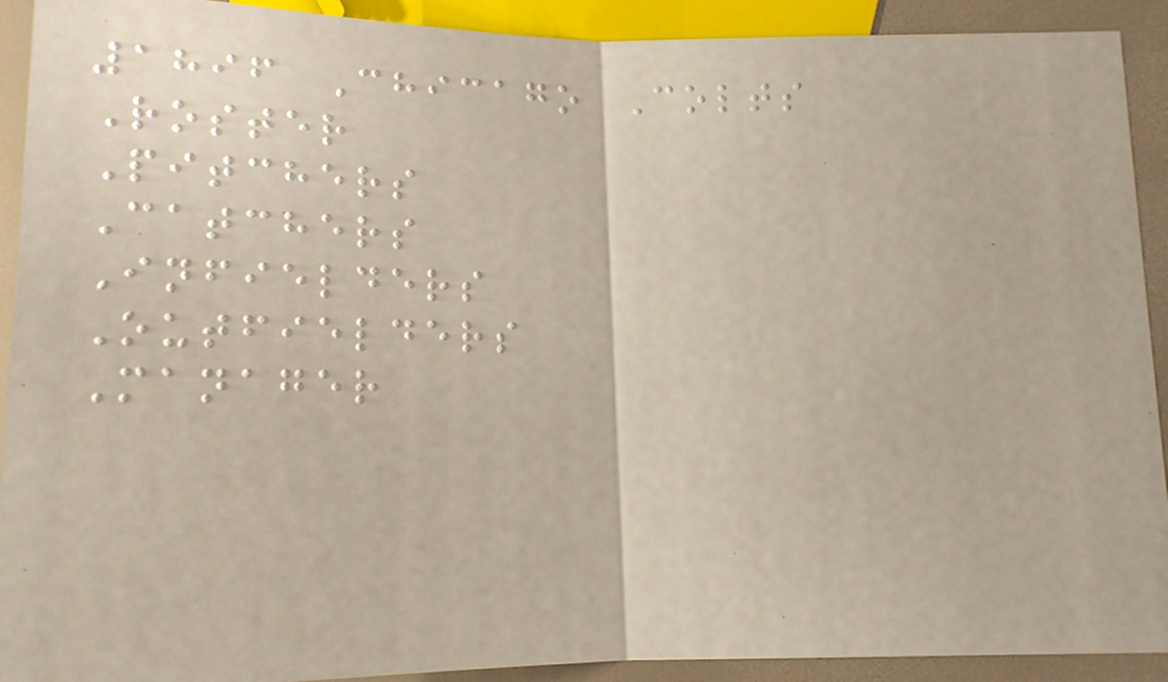1896 Chicago Colts
Roster
Pitchers
Catchers
Infielders
Outfielders
Manager
